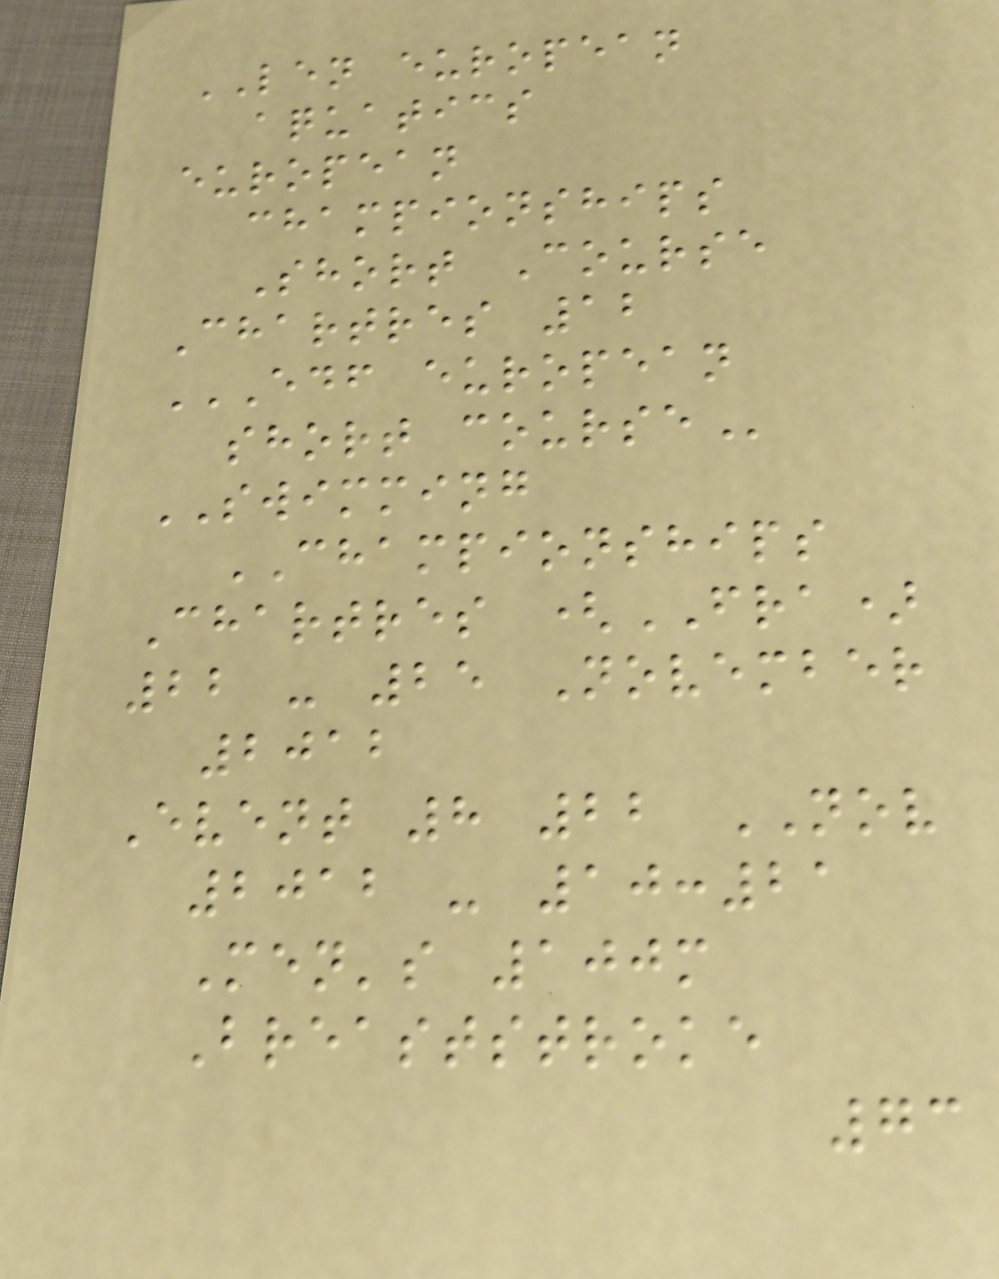LEN european
aquatics
european
championships
Short Course
Chartres 12
EDF EUROPEAN
SHORT COURSE
SWIMMING
CHAMPIONSHIPS
Chartres (FRA)
22 - 25 November
2012
Event 8 22 NOV
2012 - 10:21
Men's 100m
Breaststroke
73
